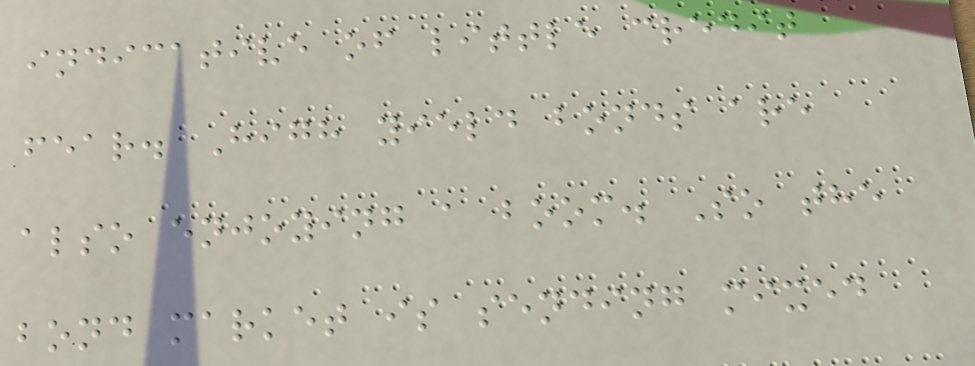indicative of little credit
fear. High yield bonds are
also enjoying a boom. So the
bond market is sending mixed
